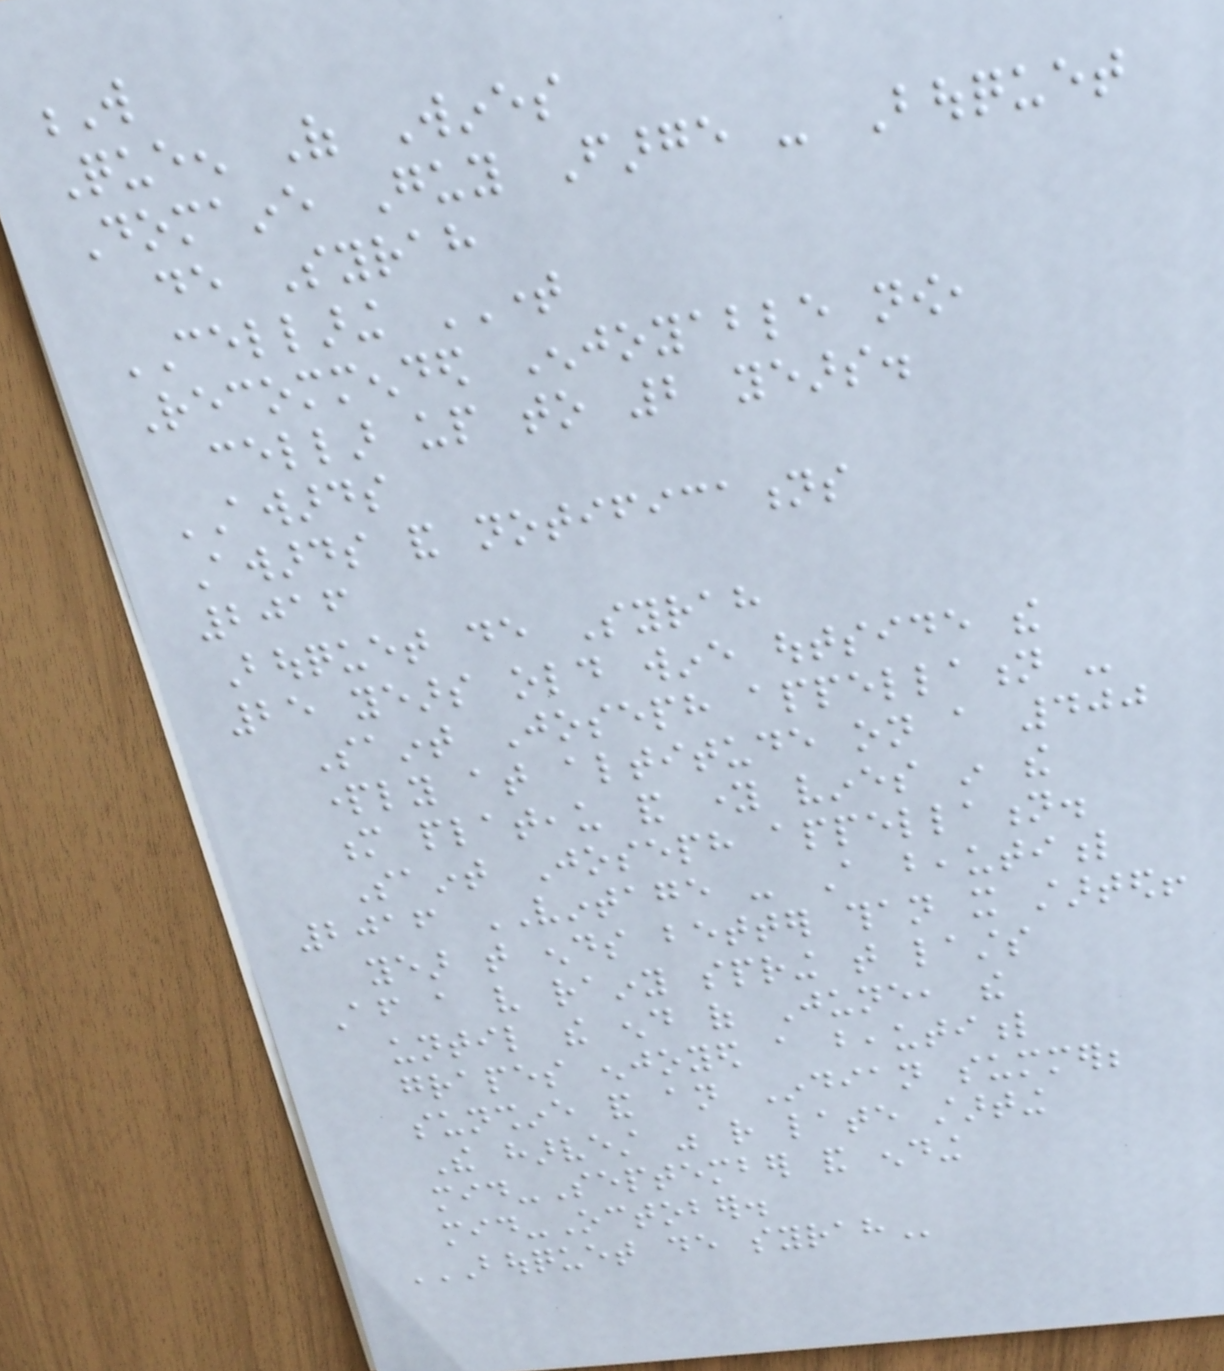W
Queen Of Wines
Domaine Guy Farge - Bouquet
de Syrah
CELLARING TIME
Recommended Enjoyable now,
cellar up to 2 years.
AWARDS
Awards and notifications
2016
Bouquet de Syrah
25 years old wine outside the
Saint Joseph appellation -
partly at altitude on a 400
m plateau and young vines in the
Saint Joseph appellation.
2016 VINTAGE - A beautiful
year that ends better than it started!
After a very rainy spring that lasts
until the end of June, the
grapes enjoyed a beautiful
sunshine and an Indian summer;
The harvest was rather late starting
mid-September and ending
mid-October.
BOUQUET DE SYRAH
